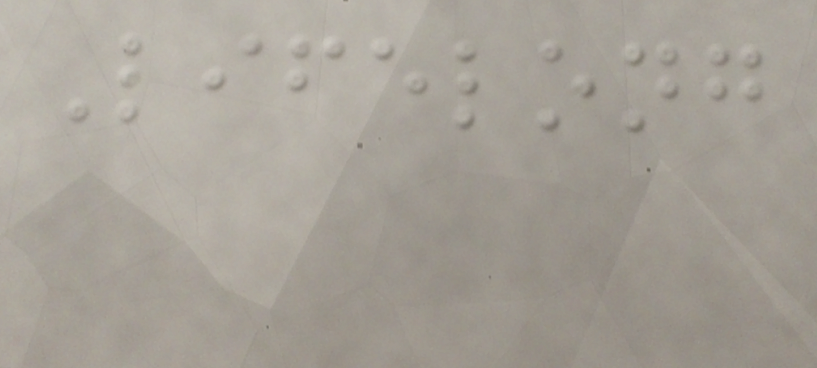Lifelong
